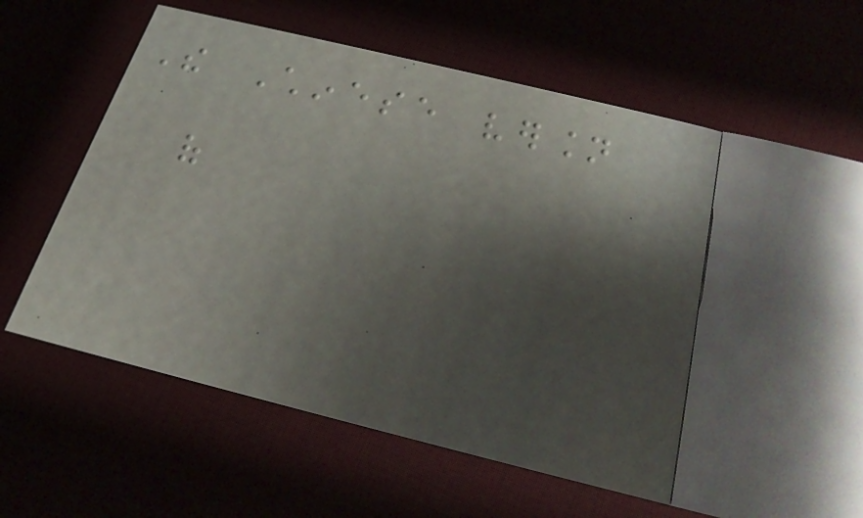The Chinese version
of
